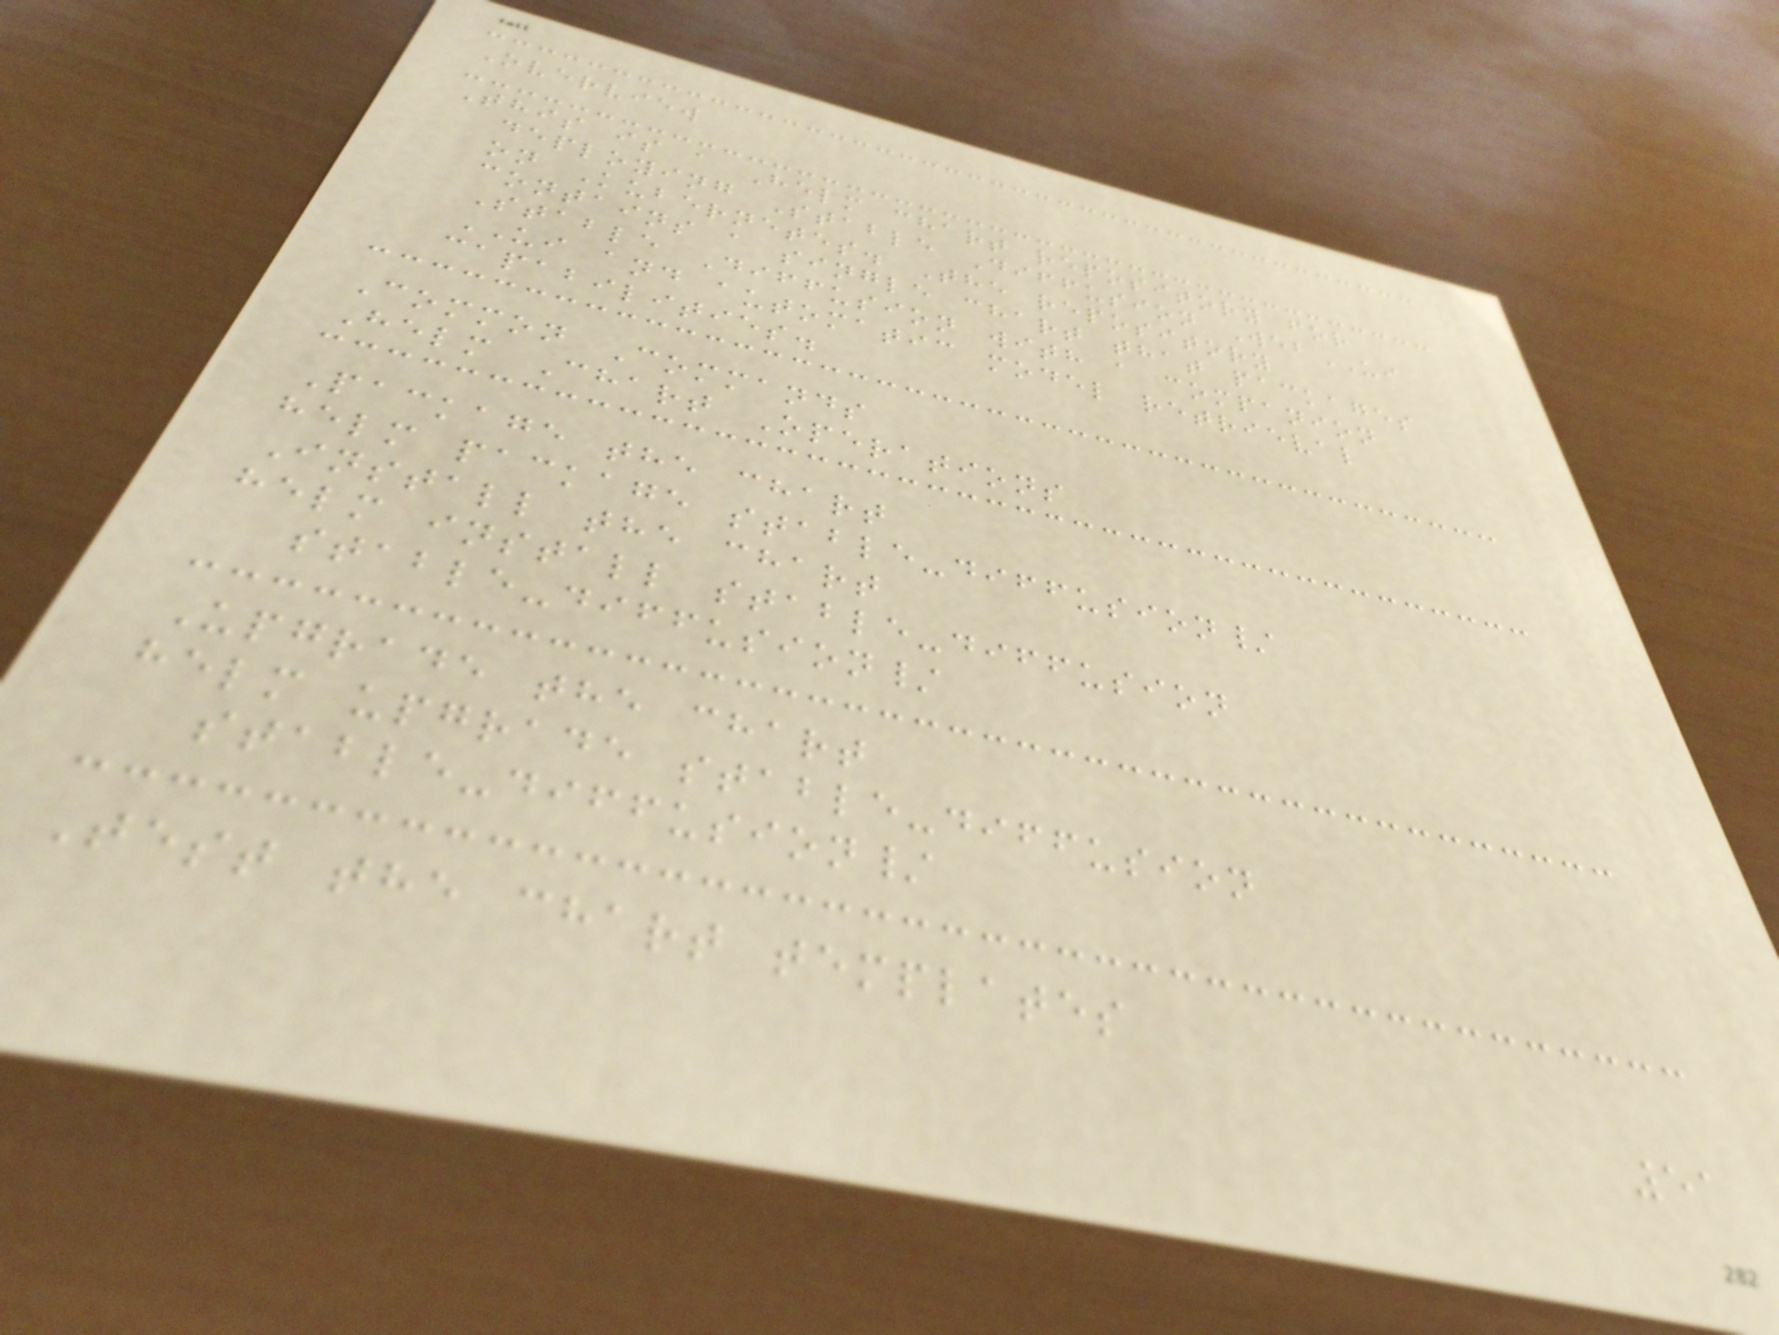Overview
This is a Helm chart repository for
deploying Stable Diffusion WebUI
on Kubernetes. The repository
contains a single chart that packages
Stable Diffusion with a companion
UI and automatic model retrieval
capabilities.
Common Commands
Helm Chart Operations
Package the chart
helm package stable-diffusion/
Install the chart
helm install stable-diffusion
stable-diffusion/
Upgrade the chart
helm upgrade stable-diffusion
stable-diffusion/
Test the chart templates
51
